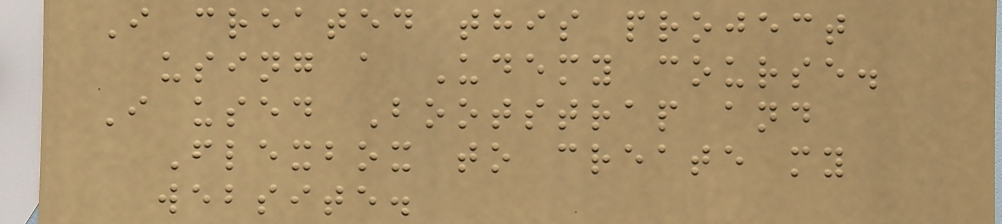I created this project
using a Udemy course.
I used Bootstrap and
Flexbox to create my
website.
